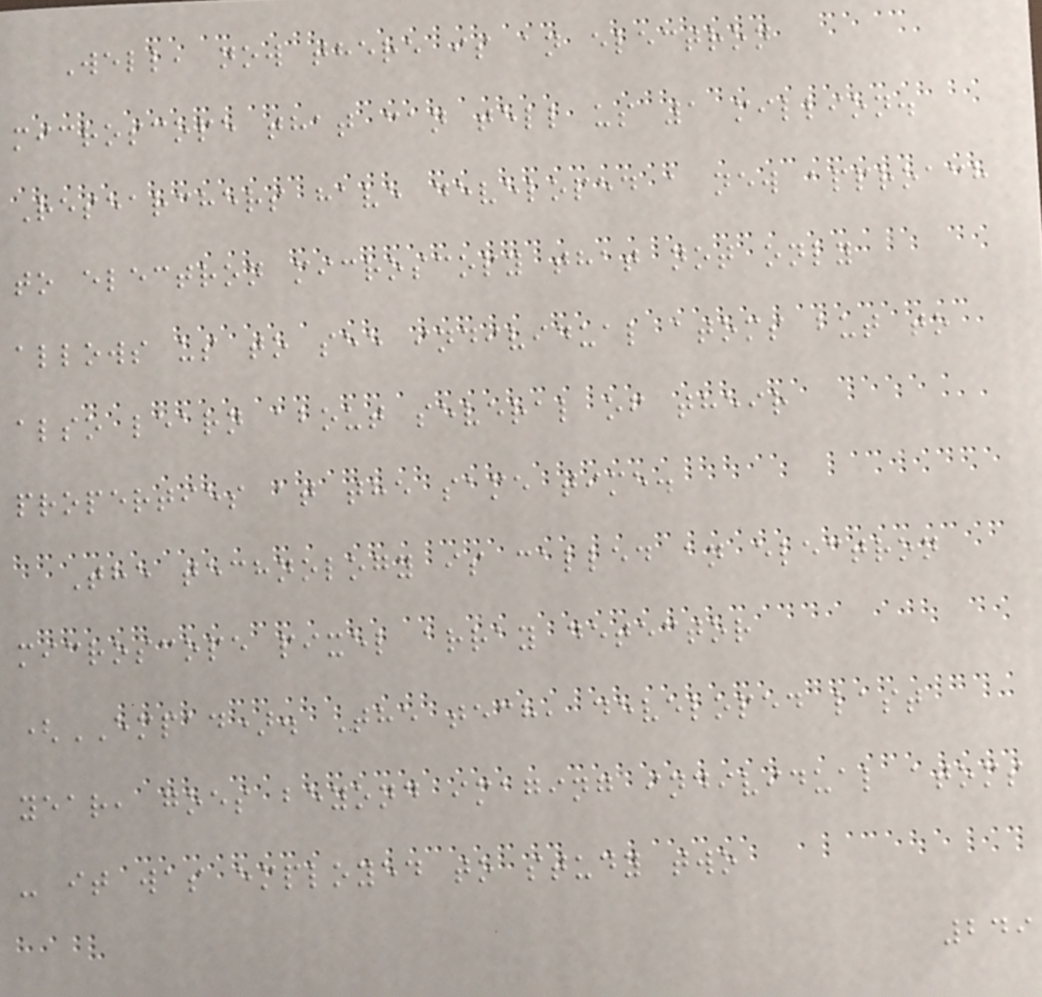Well, now there is an electron
microscope that can tell us 1 million.
Researchers have developed a new approach
to electron microscopy that not only
allows us to see individual atoms but to
also learn about several of their
properties at the same time.
The technology is called an electron
microscope pixel array detector
(EMPAD). The tech, developed last
year, goes beyond imaging individual atoms
- it was employed to study two
249
